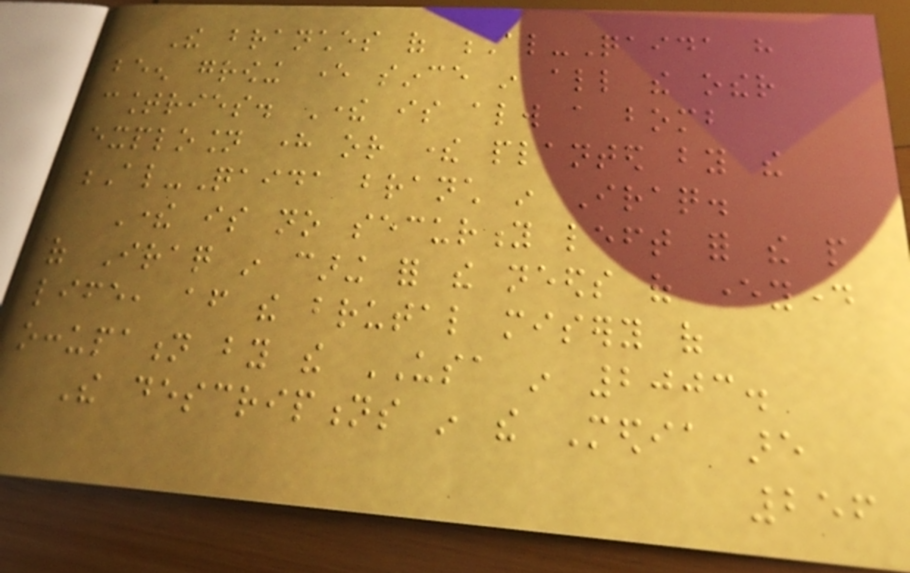The branches of Al-Qaida have
been growing ever since in all the other
countries. There is always a bomb
explosion here or there planted by the
Al-Qaida branch in Iraq.
There is no security left for the people
of Iraq in caring for the needs of everyday
life, after the brutal misery of
occupation by the USA in 2003.
The descriptions in the Media are
256
